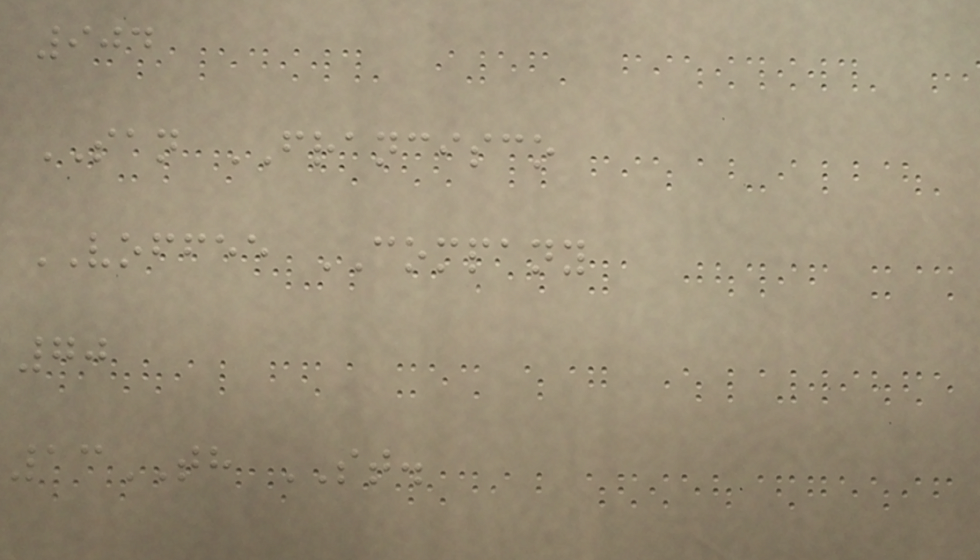904
SAN FRANCISCO
VOFFEE COMPANY
70
13TH ST.
